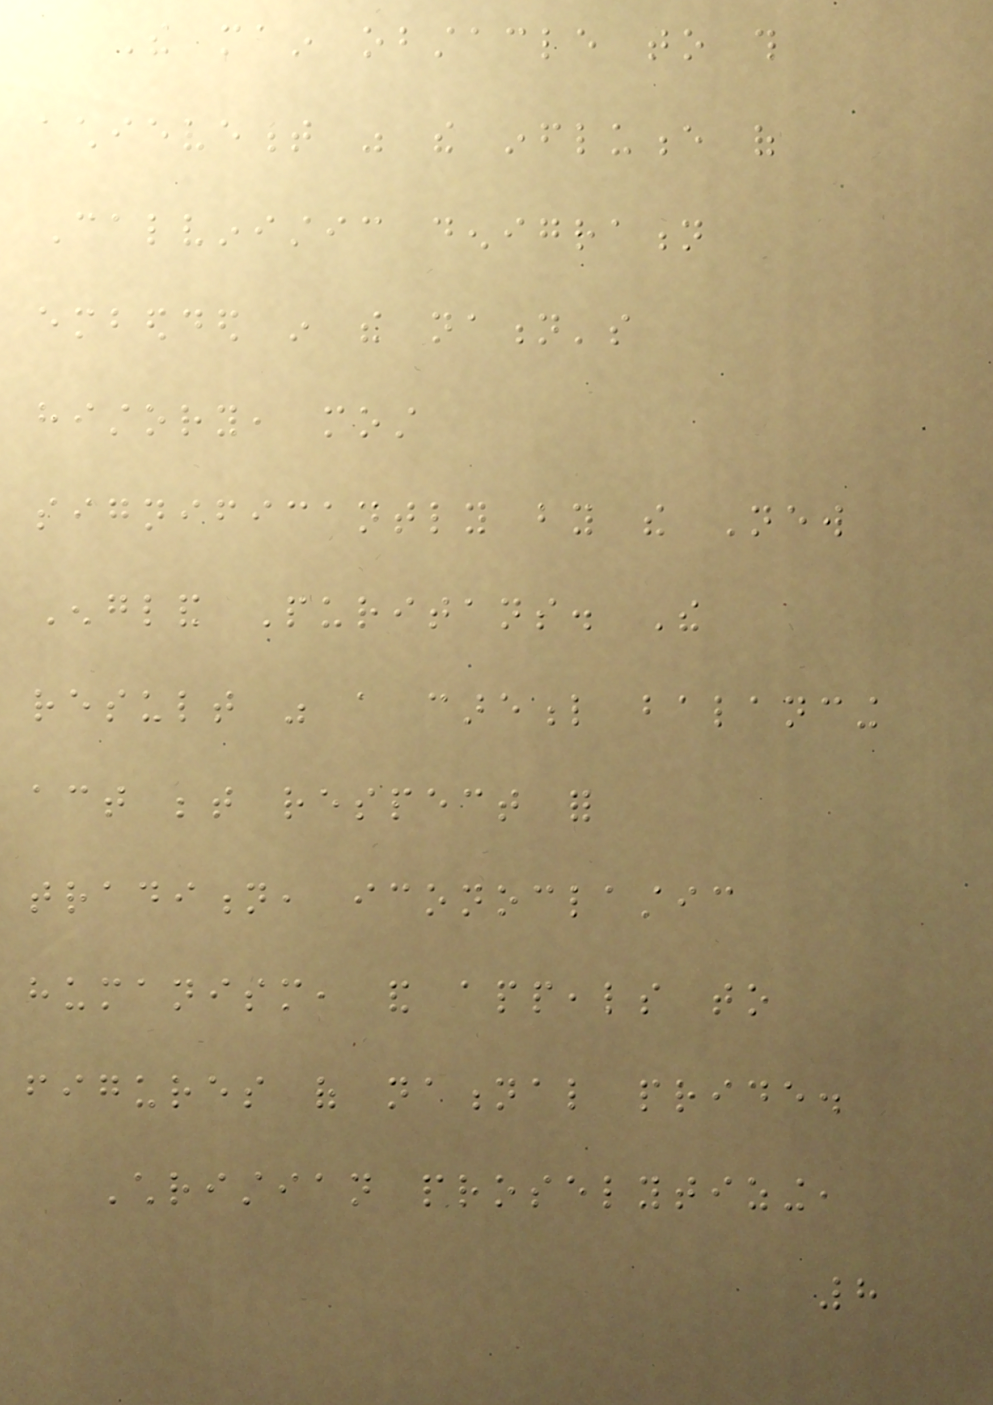The main obstacle to this
achievement was the influence of
Calvinistic denigration
embedded in the nation's
history, most
significantly by the New
England Puritans. The
result was a careful balancing
act between respect for
tradition, iconoclastic
humanism, and appeals to
figures of national pride.
Christian proselytizing,
8
